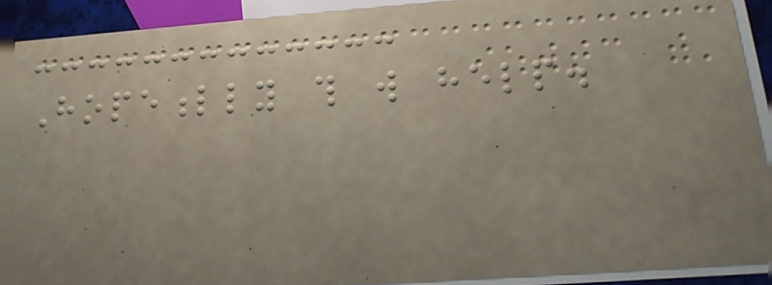Hopefully this will help.
